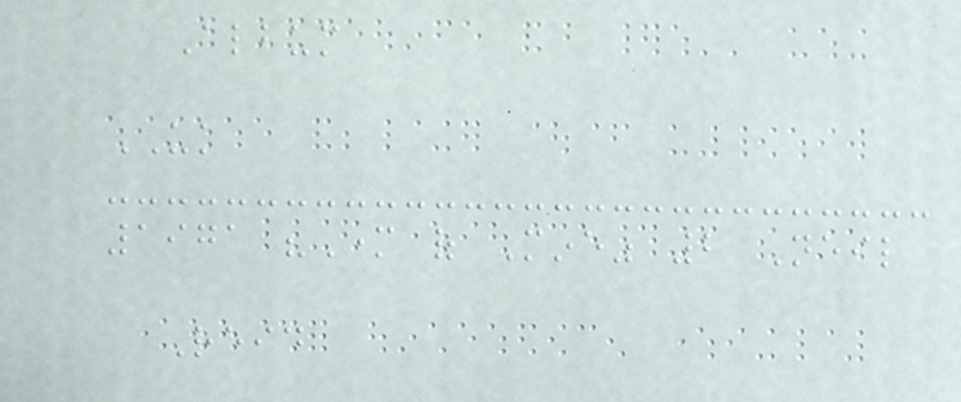Album
UK
1971 "Mother of Mine" 2 Neil
Reid
